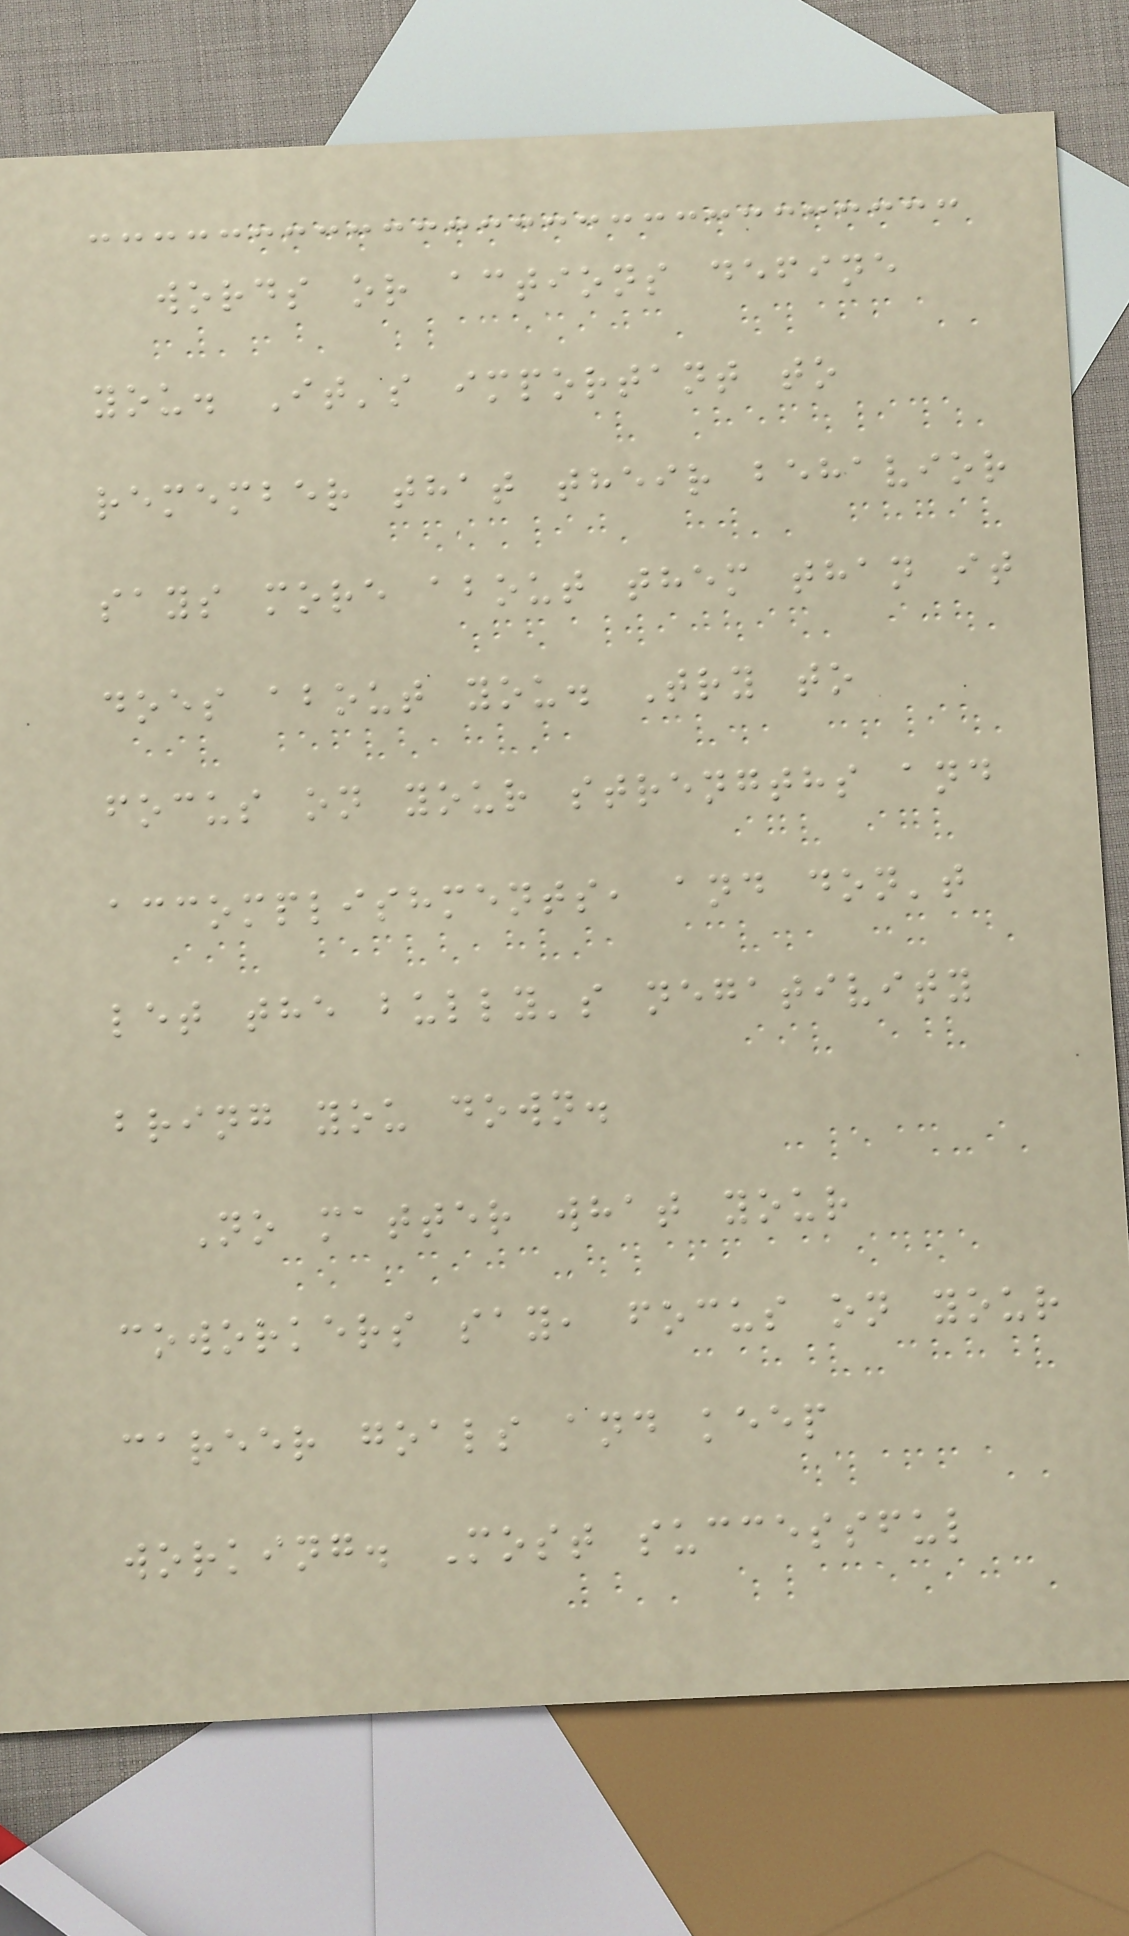words or actions define
you. It's important to
remember that their behavior
says more about them than it
does about you. Try to
focus on your strengths and
accomplishments, and don't
let the bully's negativity
bring you down.
No matter what your
coworkers say, focus on your
career goals and keep
working. Most successful
